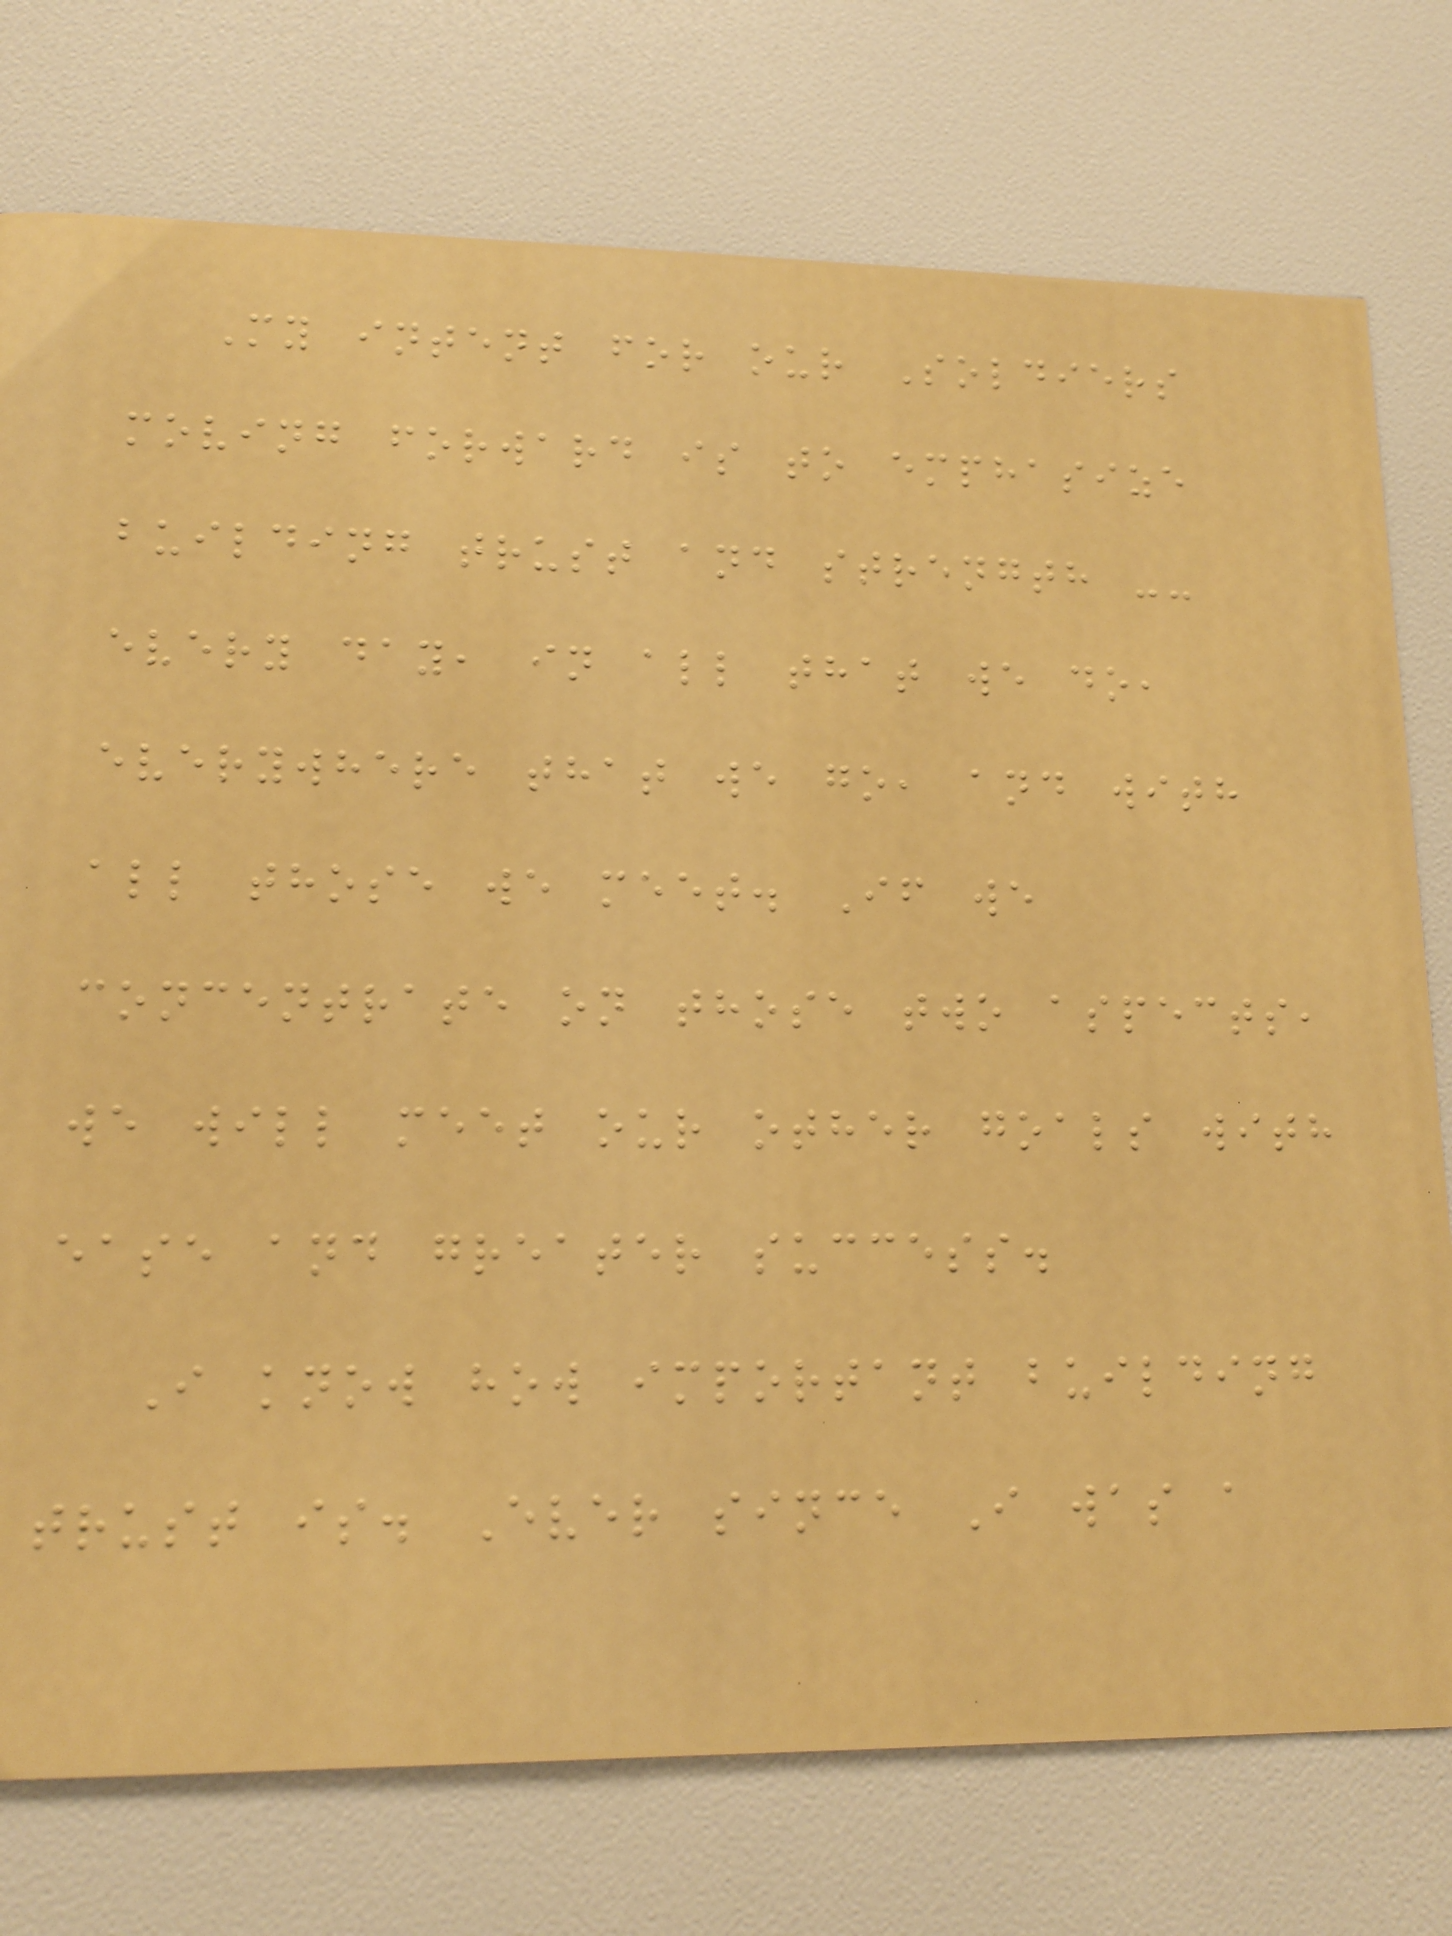My intent for our Soldiers
moving forward is to emphasize
building trust and strength --
every day, in all that we do,
everywhere that we go, and with
all those we meet. If we
concentrate on those two aspects,
we will meet our other goals with
ease and greater success.
I know how important building
trust is. Ever since I was a
